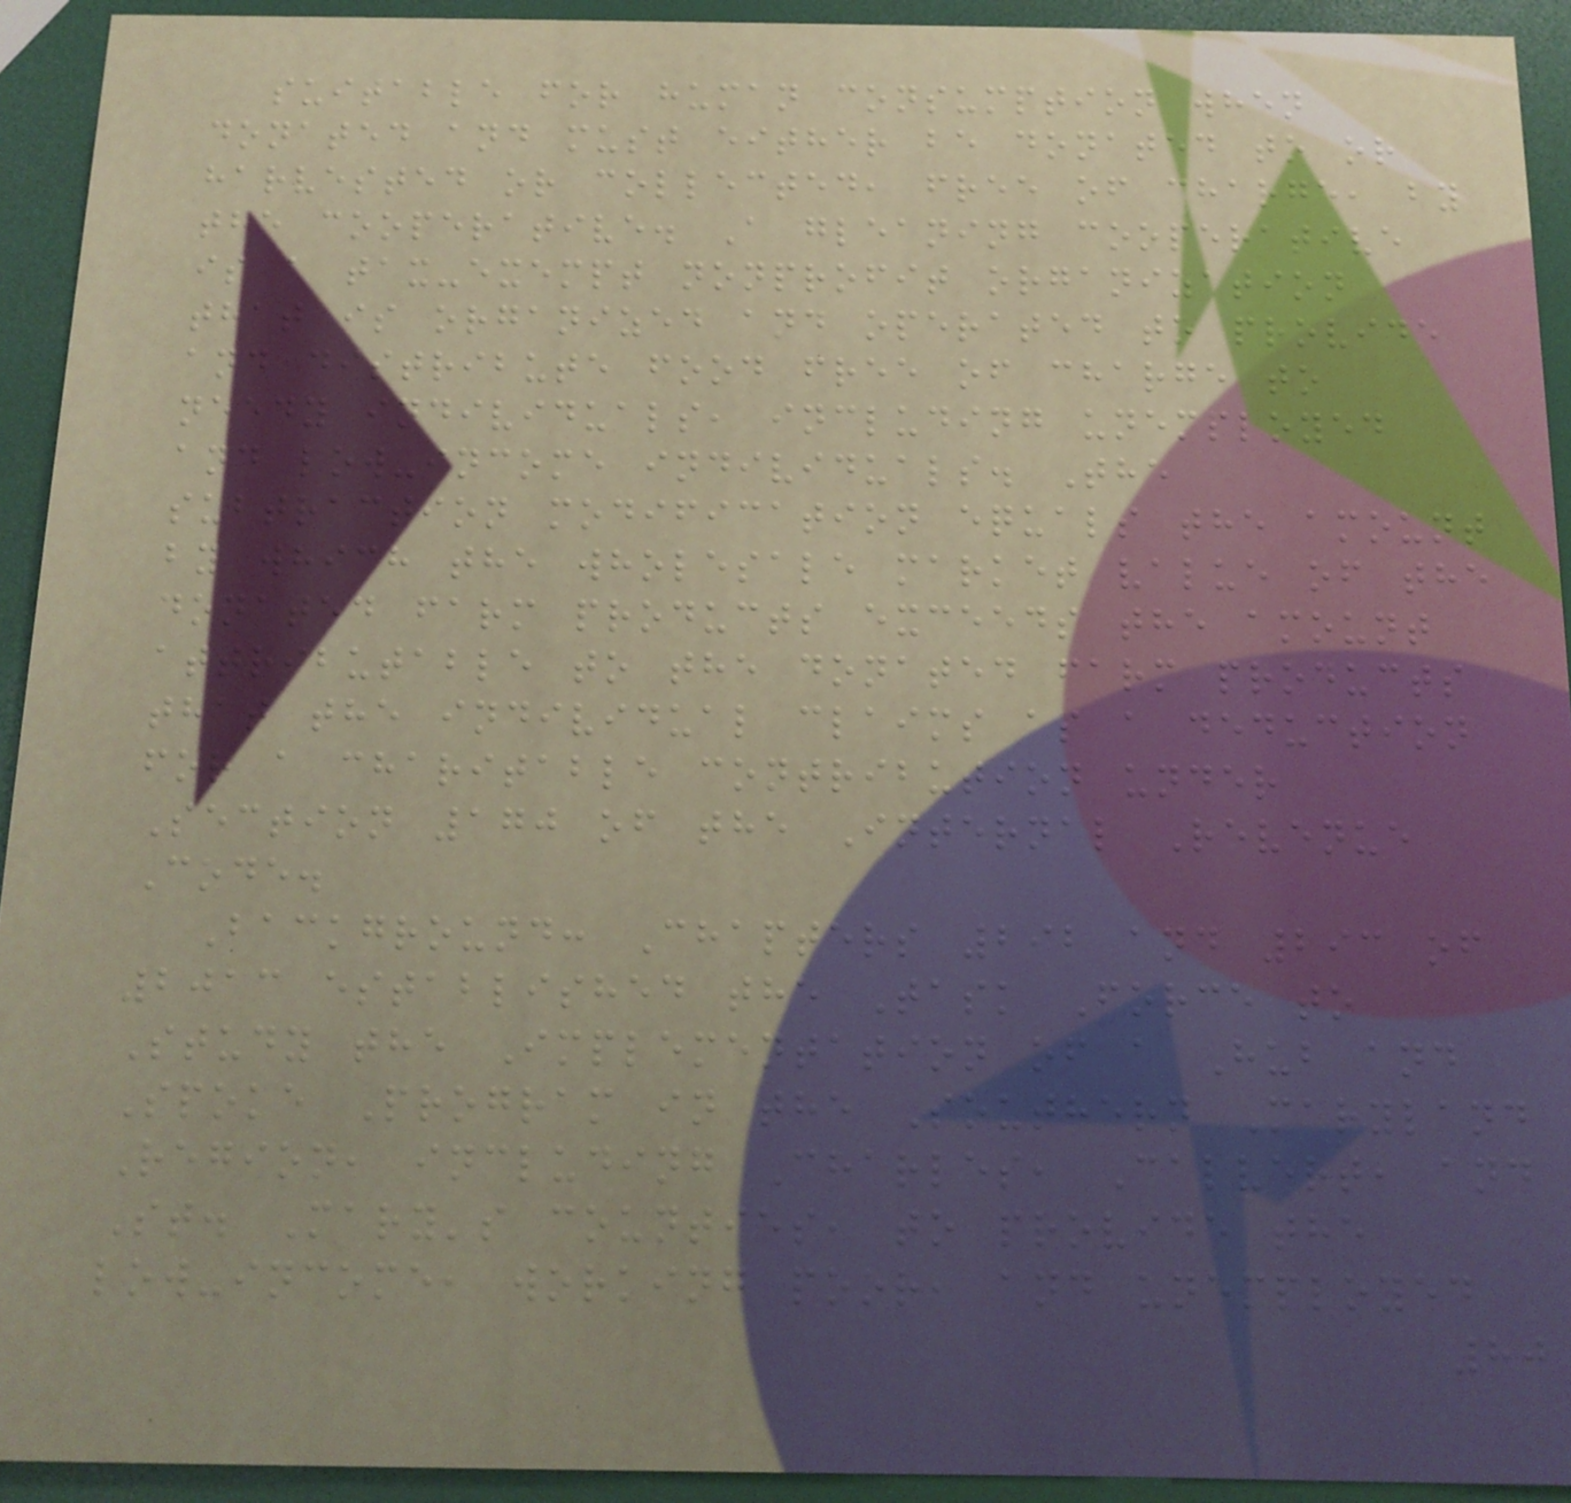suitable for human consumption when
donated and must either be donated to or
harvested or collected, free of charge, by
the cooperative. A gleaning cooperative
is a tax-exempt nonprofit organization
that is organized and operated to provide
and distribute food free of charge to
needy individuals, including unemployed
and low-income individuals. The
subtraction modification equals the amount
by which the wholesale market value of the
donated farm products exceeds the amount
attributable to the donated farm products
that the individual claims as a deduction
for a charitable contribution under
Section 170 of the Internal Revenue
Code.
Background: Chapters 292 and 293 of
2013 established the Task Force to
Study the Implementation of a Hub and
Spoke Program in the Southern Maryland
Region, including Charles, Calvert, and
St. Mary's counties, to provide the
low-income, working poor, and unemployed
80
